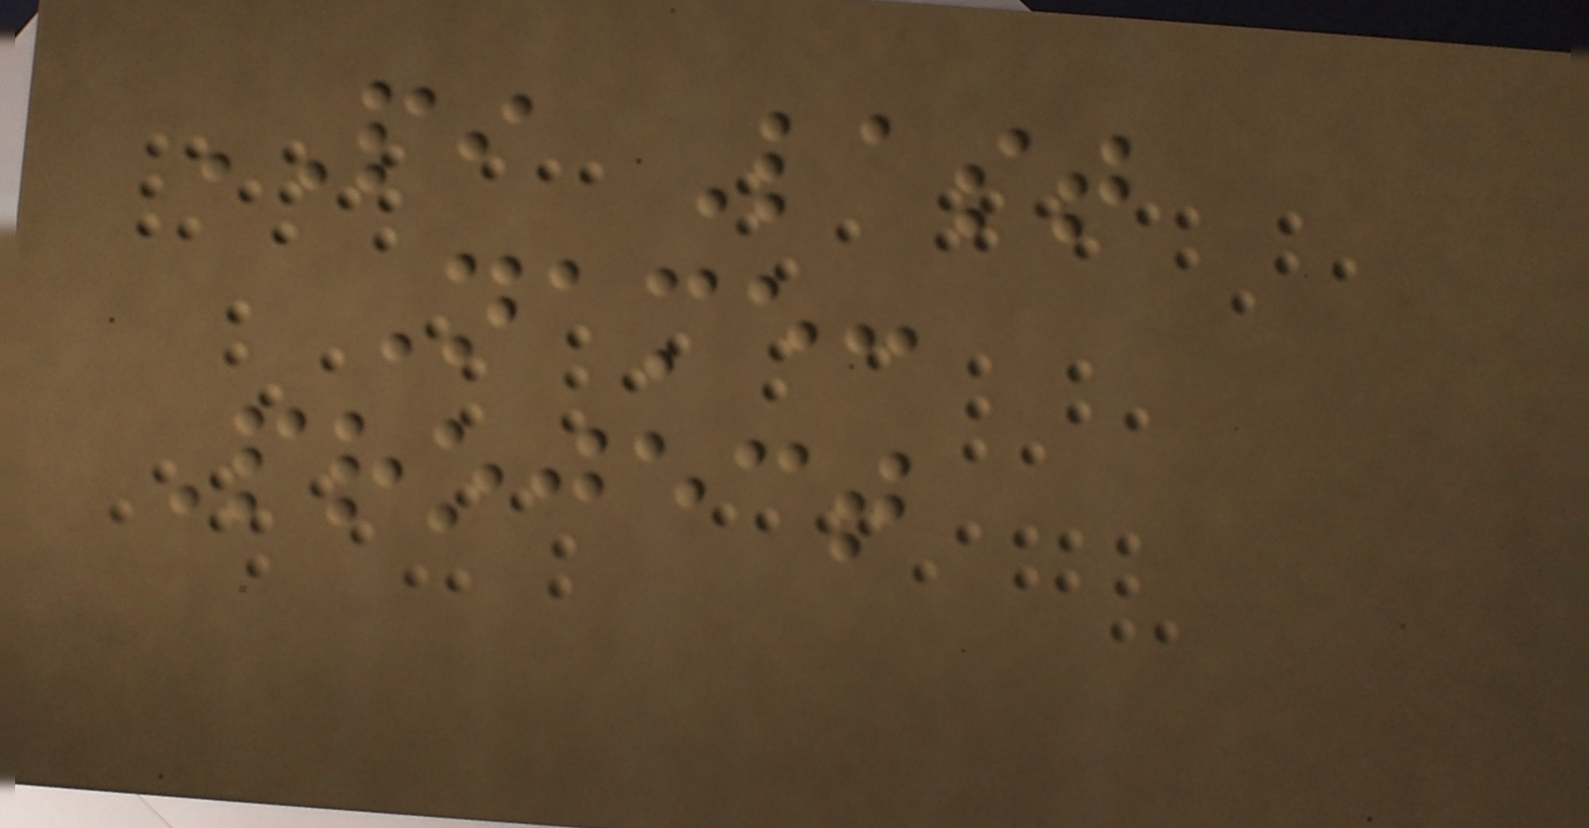PI Last
Name:
Project
